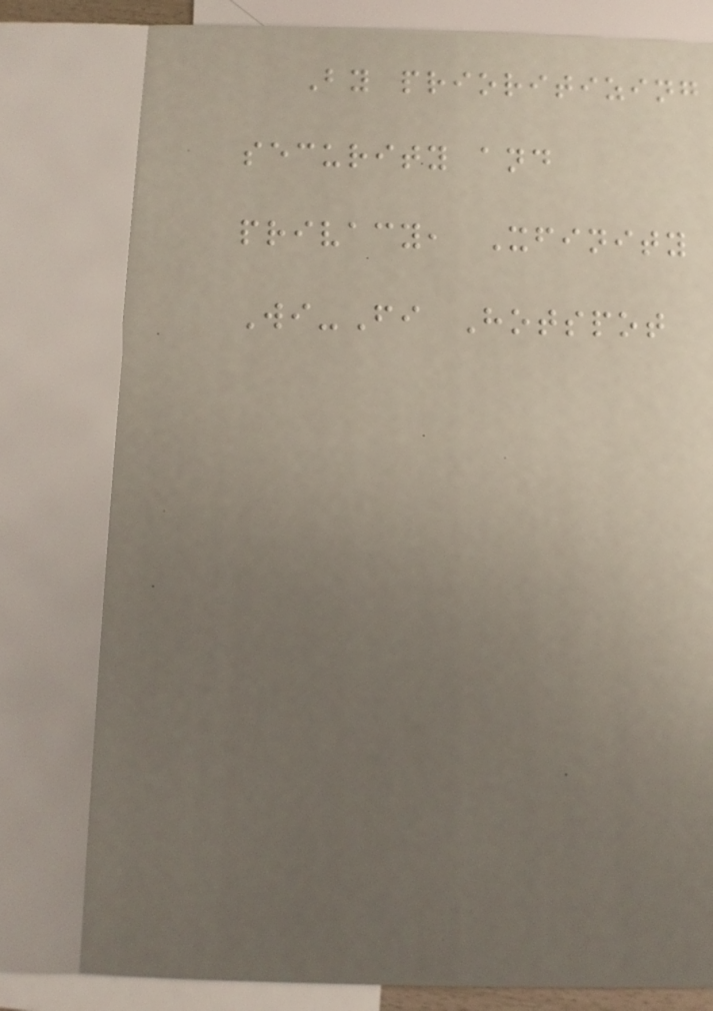By prioritizing
security and
privacy, Xfinity
Wi-Fi Hotspot
